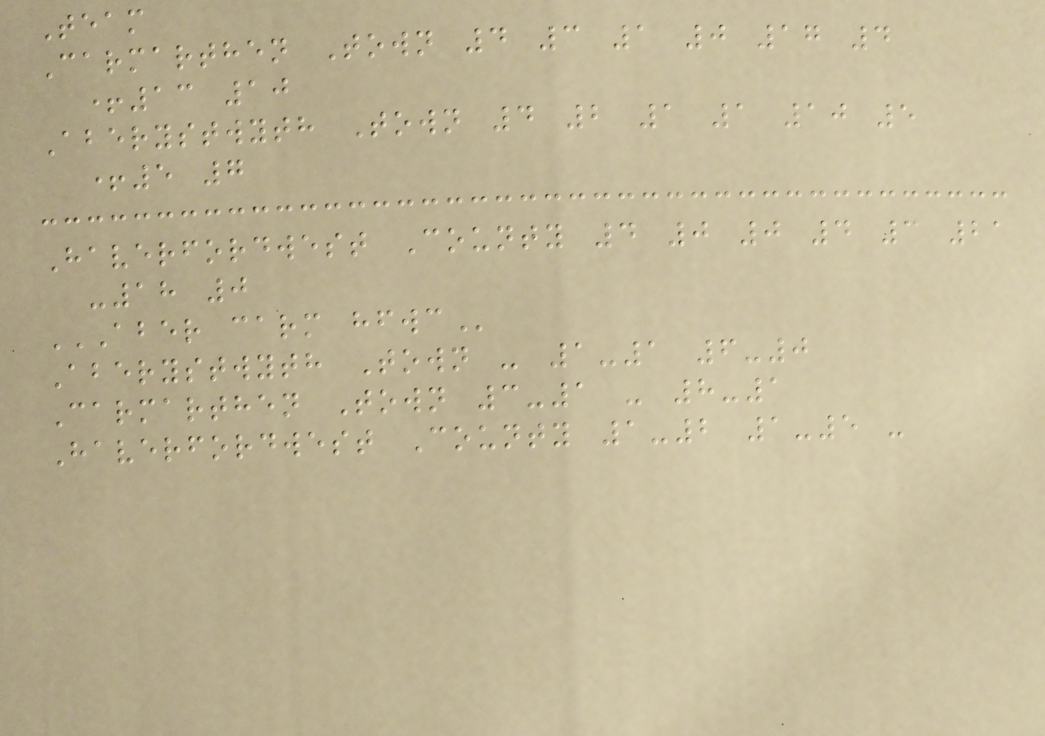Team
Carmarthen Town 4 3 1 0 17 4
+13 10
Aberystwyth Town 4 2 1 1 10 5
+5 7
Haverfordwest County 4 0 0 4 3 21
-18 0
ABER CARM HFWC
Aberystwyth Town - 1-1 6-0
Carmarthen Town 3-1 - 8-1
Haverfordwest County 1-2 1-5 -
